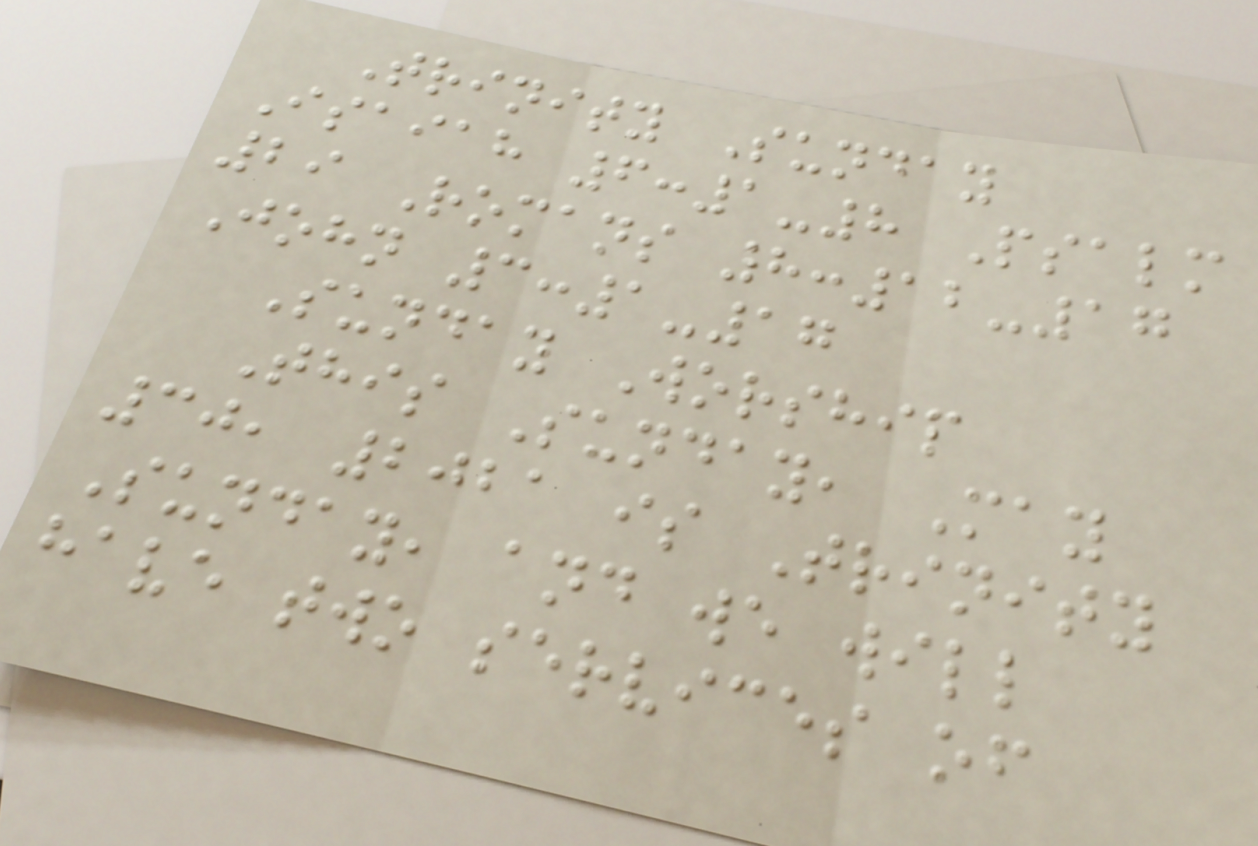Trinity Sunday
Isaiah 6:1-8 Psalm
29 Romans 8:12-17
John 3:1-17
Sunday Worship
This Sunday, May
30, 2021 is Trinity
Sunday, and we will
have two services of
